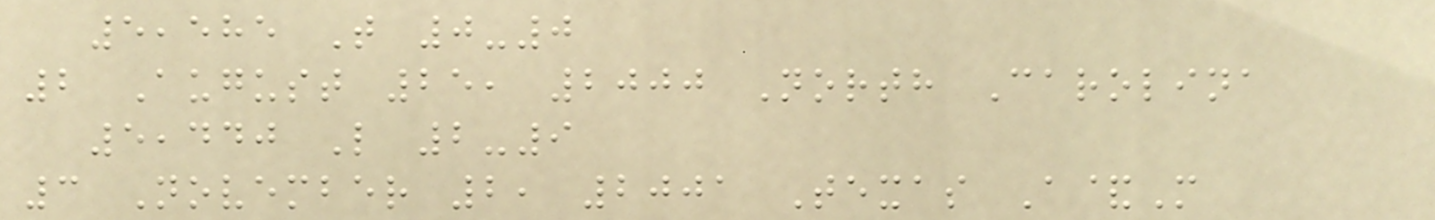5,585 T 0-0
2 August 25, 2000 North Carolina
5,440 L 2-9
3 November 2, 2001 Texas A&M
